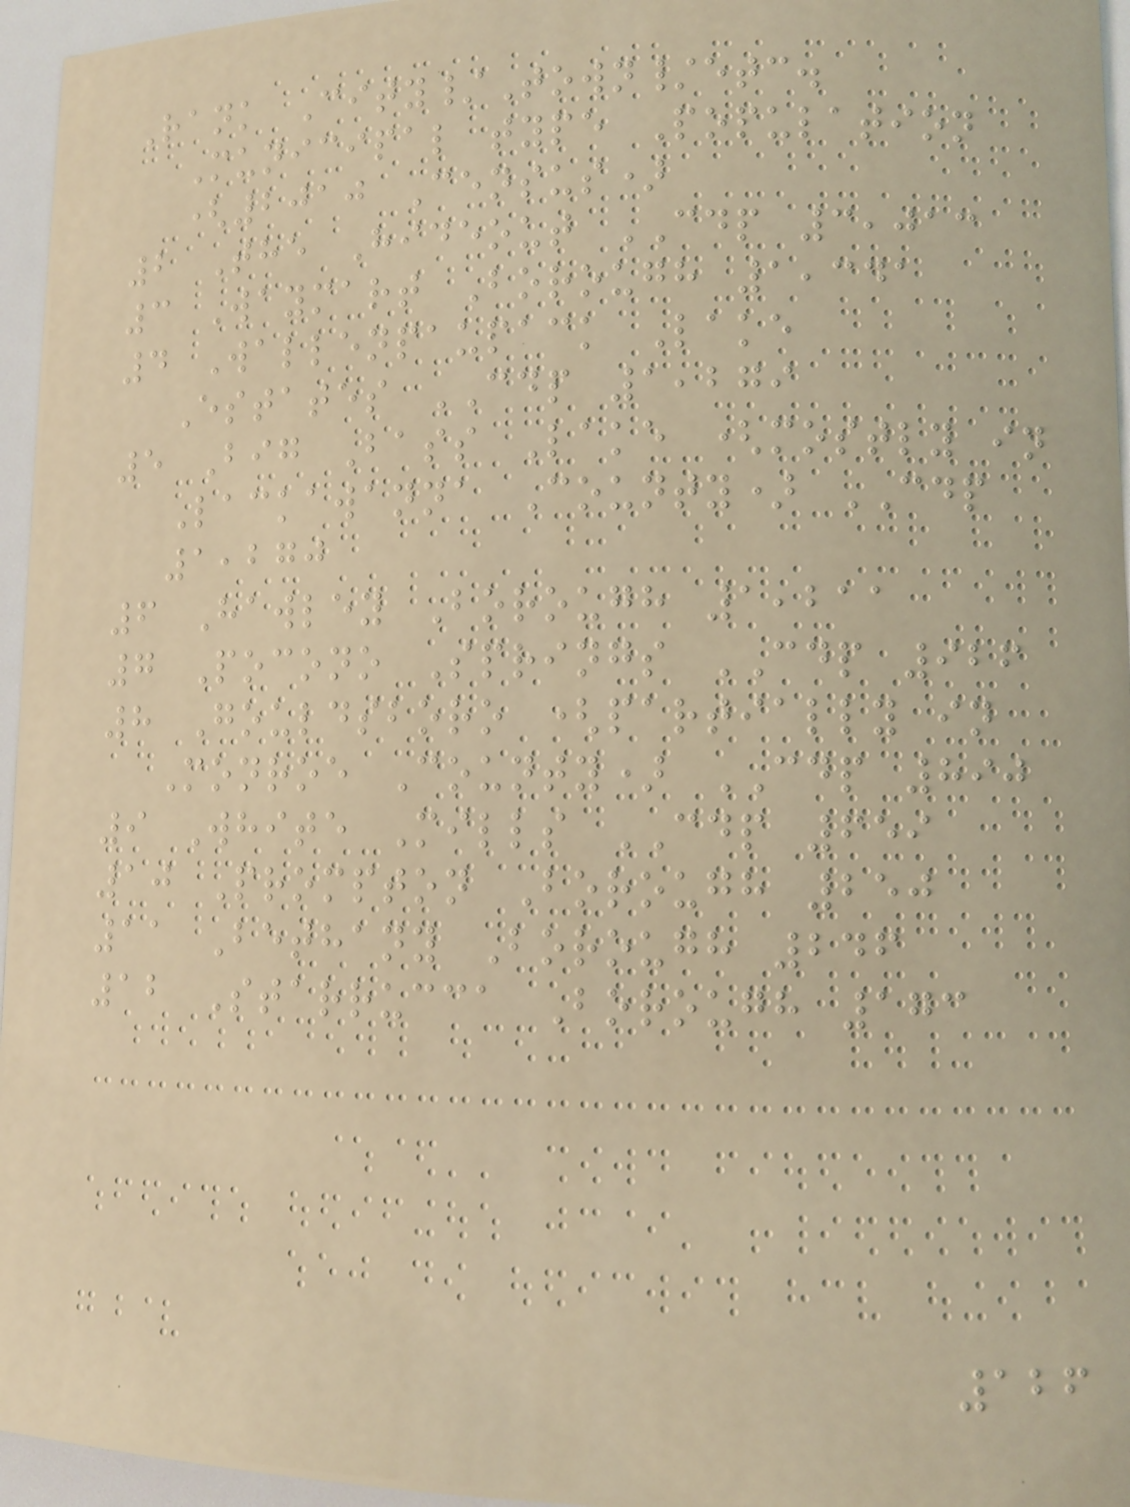Rank City/Town/etc.
Municipal type Population
(2010 Census)
2 The Hideout CDP 3,013
3 Waymart Borough 1,341
4 Wallenpaupack Lake
Estates CDP 1,279
5 Big Bass Lake (mostly in
Lackawanna County) CDP
1,270
6 Hawley Borough 1,211
7 Pocono Springs CDP 926
8 Gouldsboro (partially in
Monroe County) CDP 890
9 White Mills CDP 659
10 Prompton Borough 250
11 Bethany Borough 246
12 Starrucca Borough 173
126
